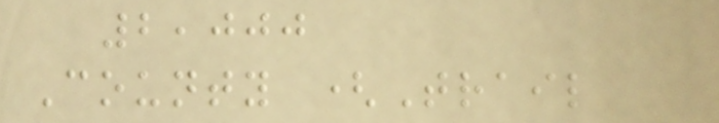2,000
County (Trail
